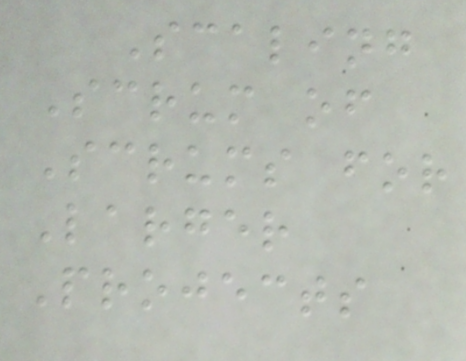Scaling
Scrum of
Scrums for
Larger
Projects
